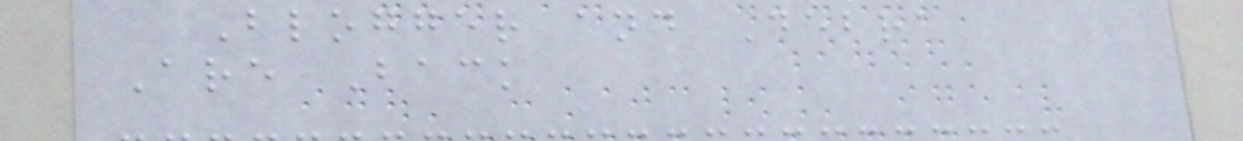Blogger and Debra
Are Back
